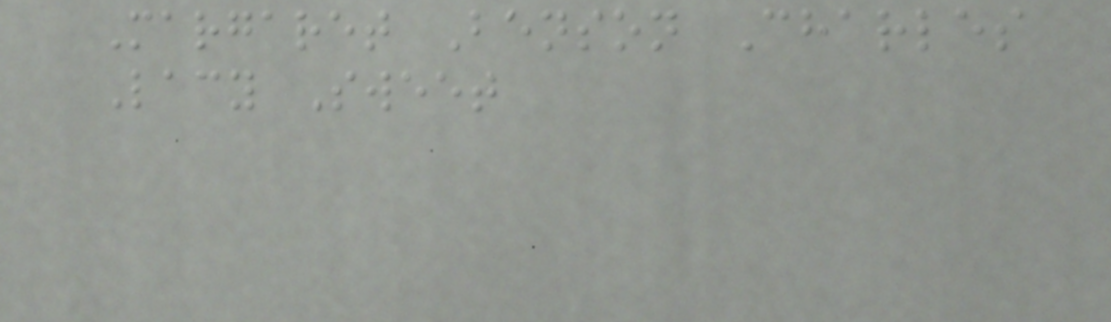Margaret Benson Charles
Lacy Sweet
